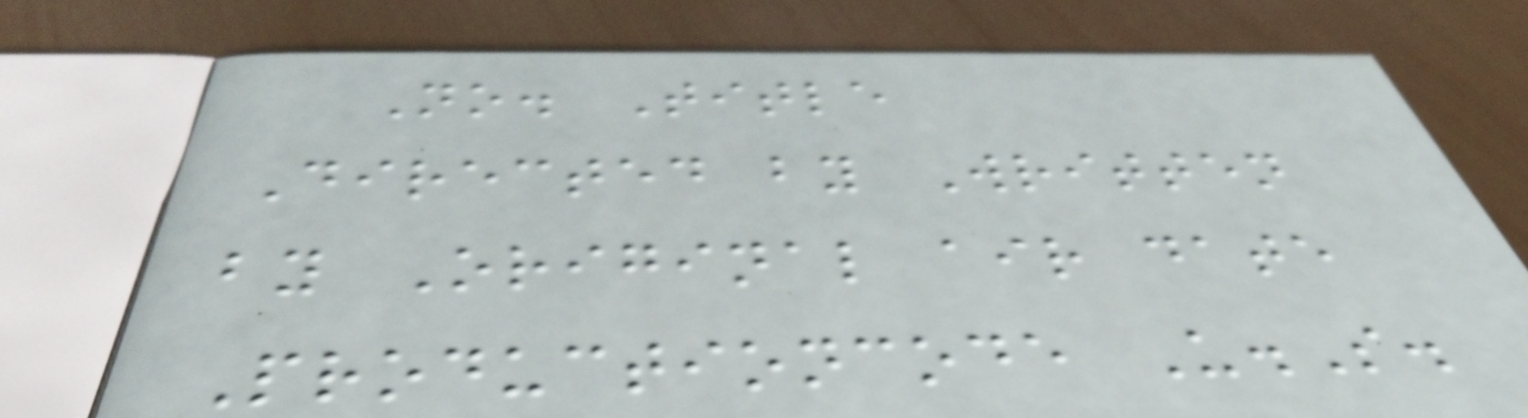No. Title
Directed by Written
by Original air date
Productioncode U.S.
